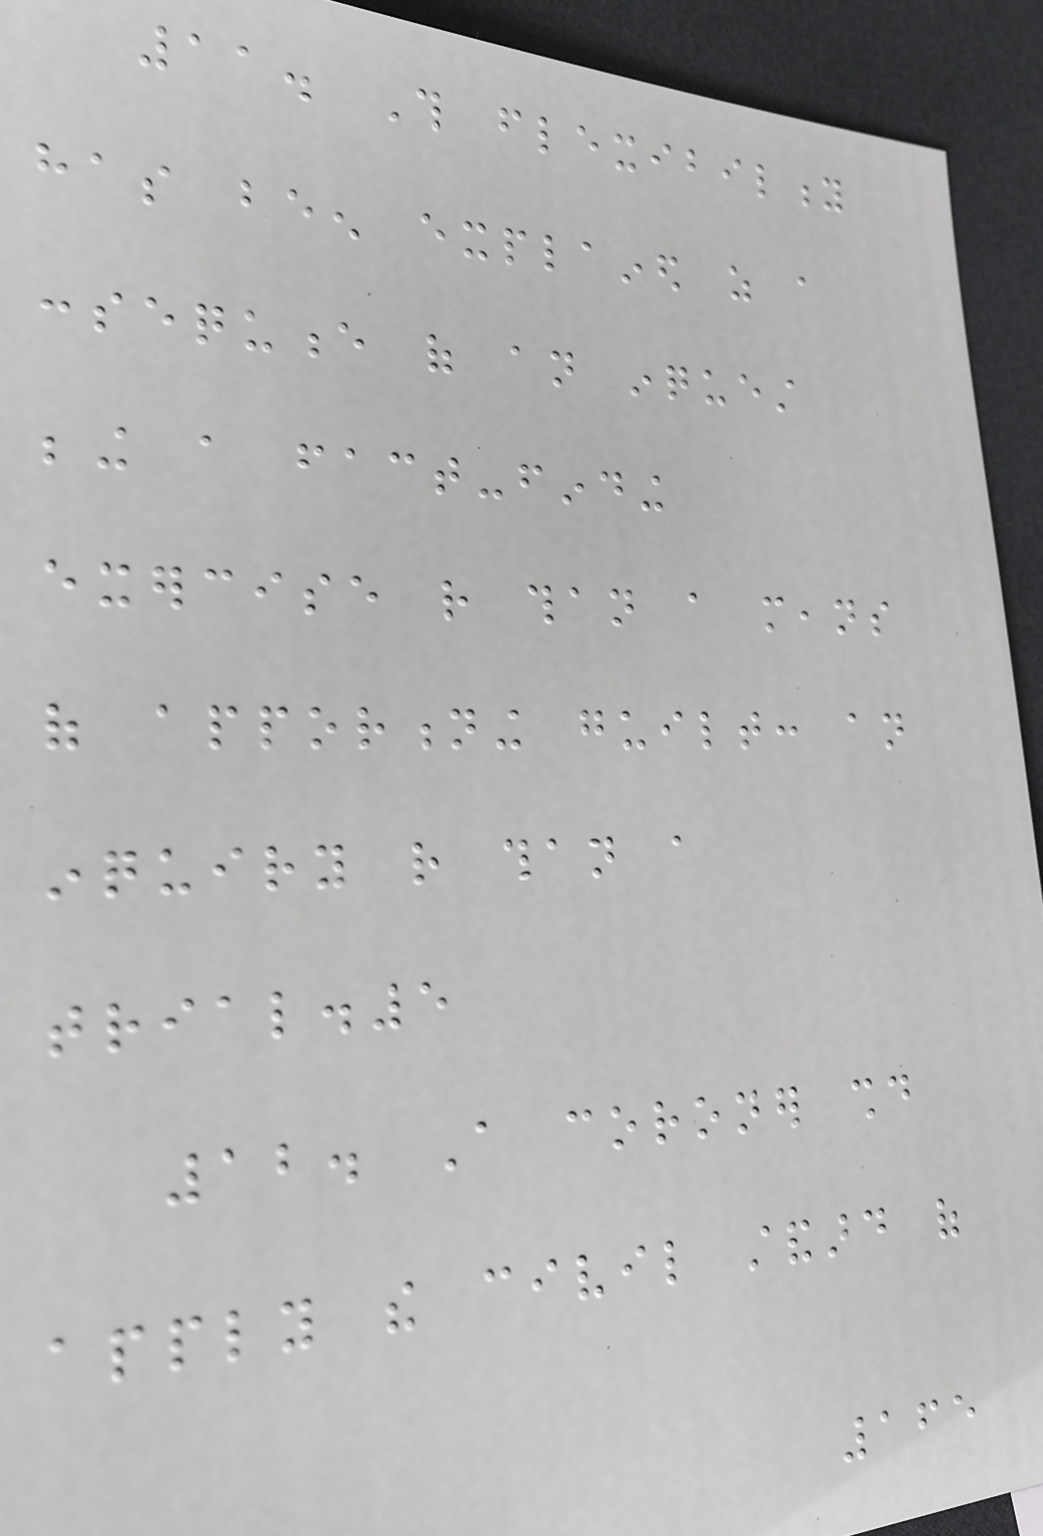11. This flexibility
has been explained as a
consequence of an inquest
being a fact-finding
exercise rather than a means
of apportioning guilt: an
inquiry rather than a
trial.5
12. A coroner should
apply the civil standard of
165
